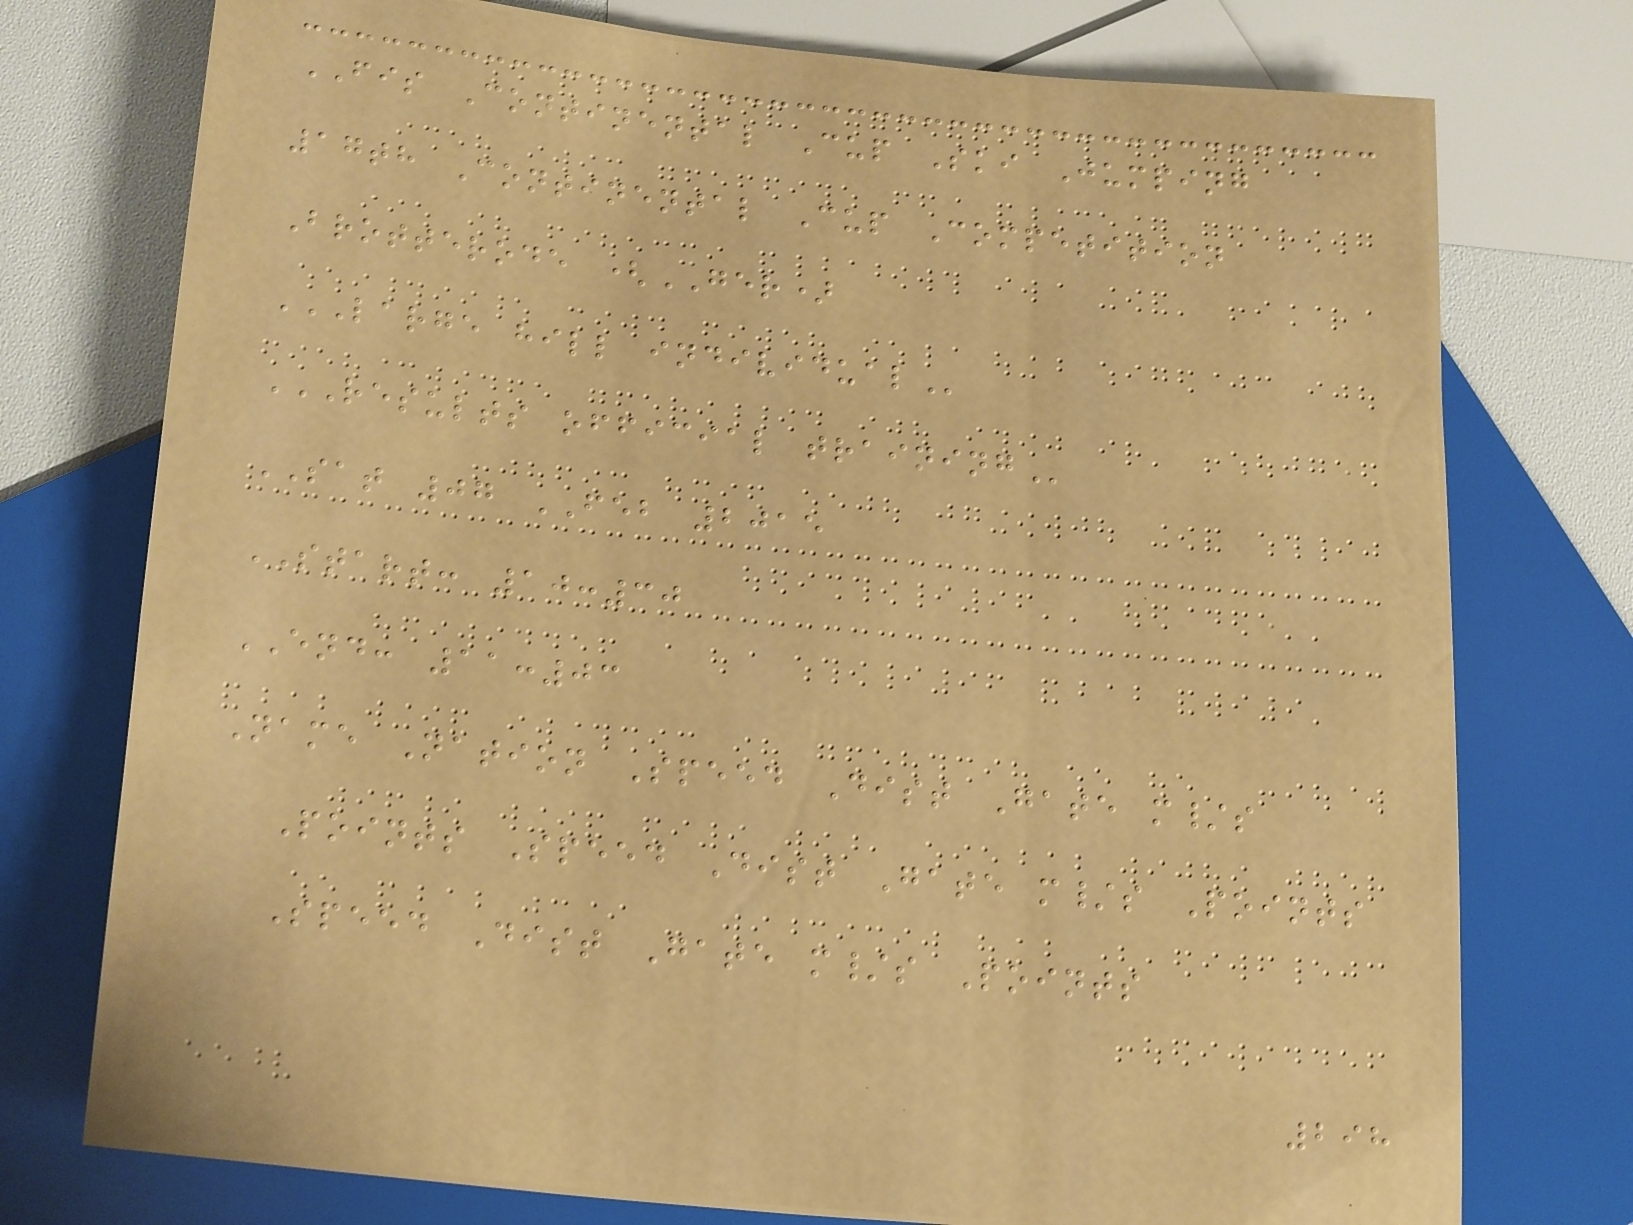FIS Continental Cup Ski Jumping
17th Continental Cup Competition
Brotterode (GER)
LARGE HILL INDIVIDUAL
RESULTS OFFICIAL TRAINING
SAT 07 FEB 2015
START: 10:30
END: 11:03
Name Nation Speed Dist Gate m/s
Points Speed Dist Gate m/s Points
Speed Dist Gate m/s Points
298
